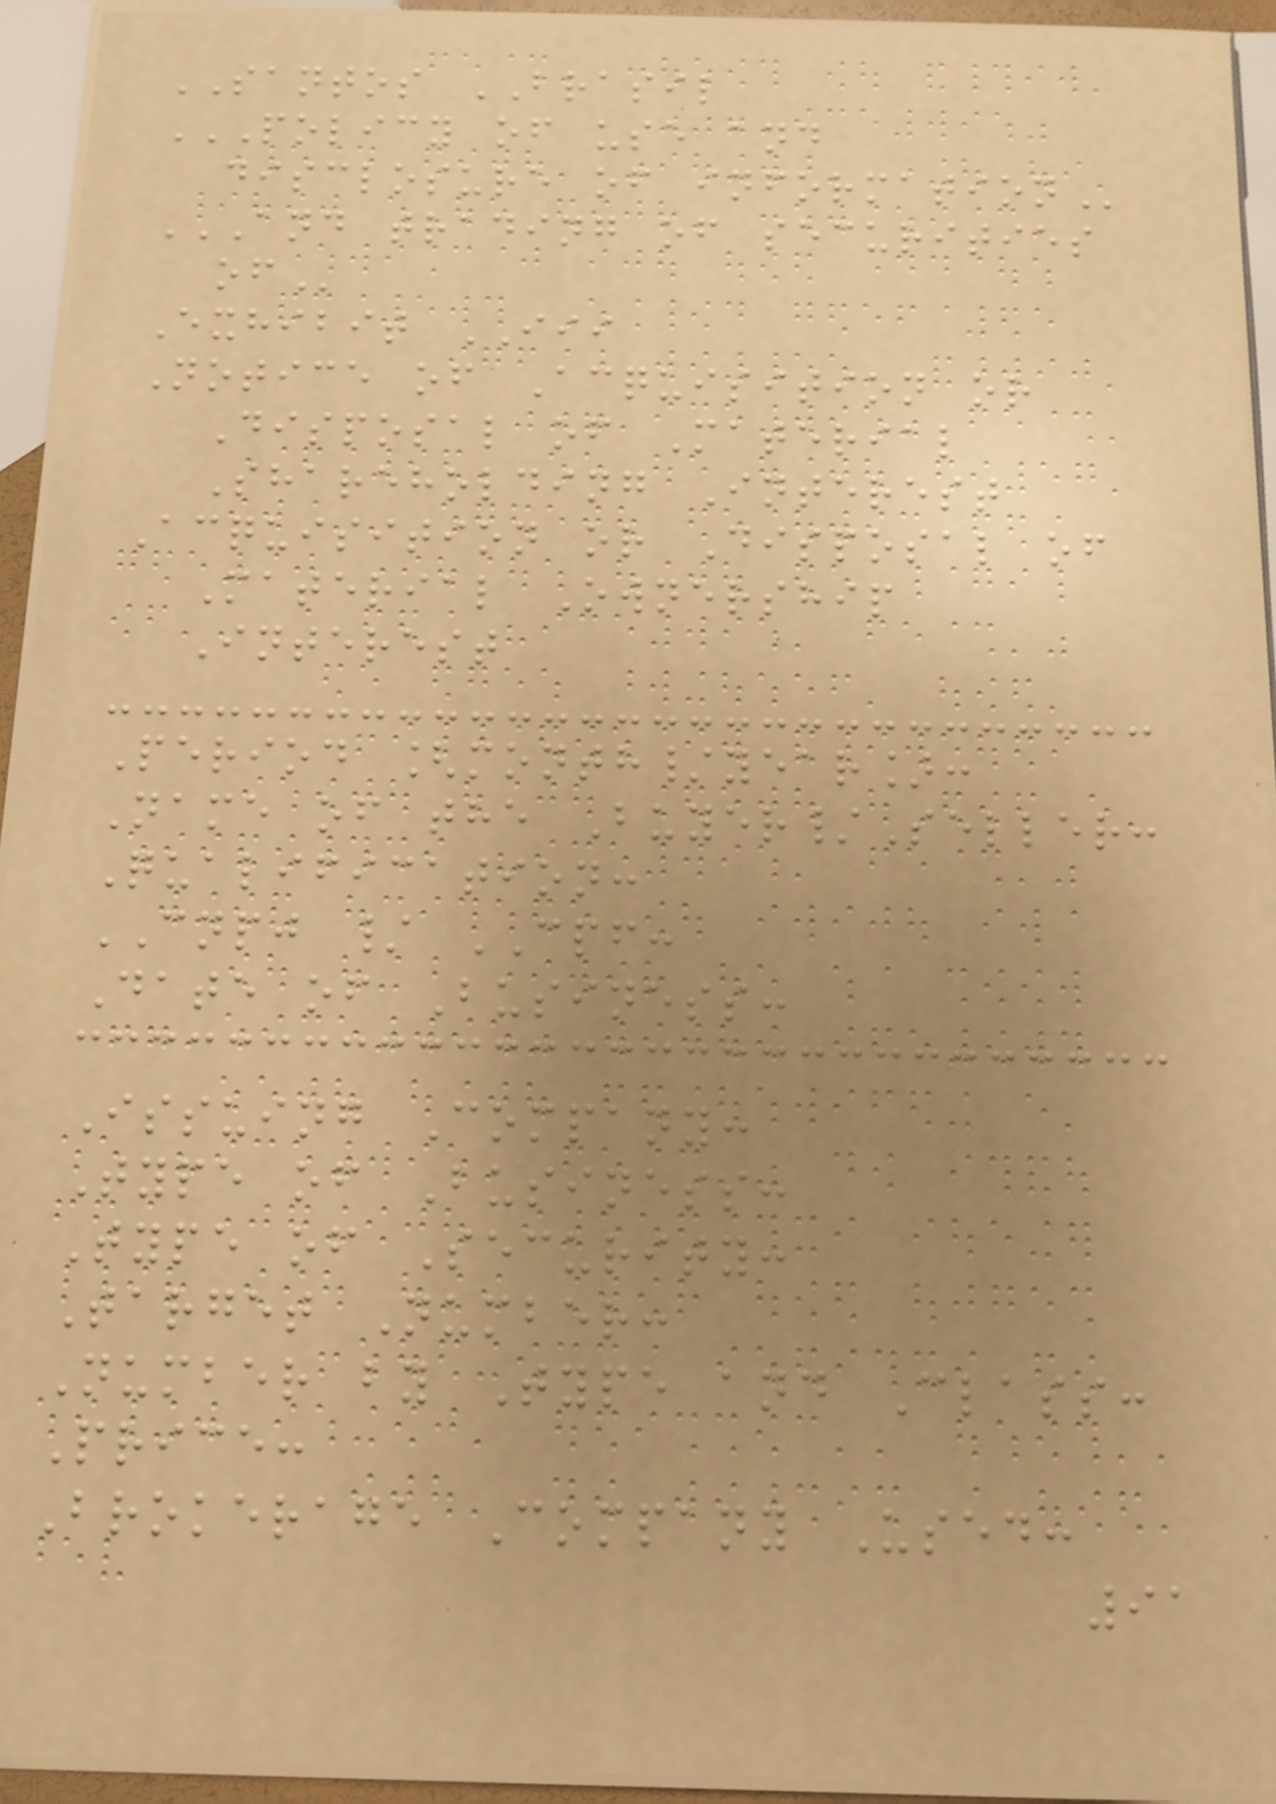SANTOS BRASIL
POLICY OF USE AND
DISCLOSURE OF INFORMATION
AND TRADING OF SECURITIES
OF
Exhibit III
Notice of Acquisition or
Disposal of Material
Shareholding Interest
Acquisition or Disposal of
Material Ownership
Interest
Period [month/year]:
Name of the Buyer/Seller:
Qualification:
CNPJ / CPF:
Date of Business:
Issuing Company:
Type of Business:
Type of Security:
Target Number:
Number by Type and Class:
Price:
Brokerage Company Used:
91
